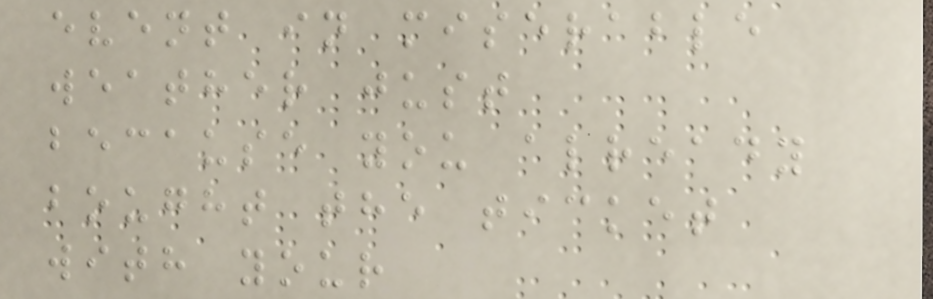event in miserable
weather just
because you already
bought the ticket
with your
